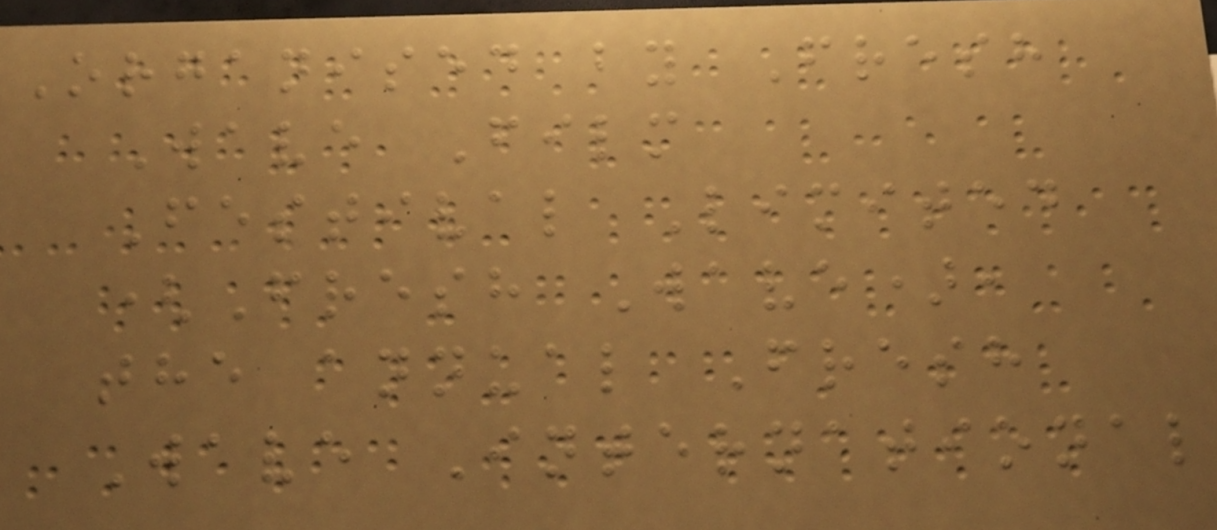Organised by Fresh
Wave Film
Festival Limited
(Fresh Wave),
the annual Fresh
Wave International
